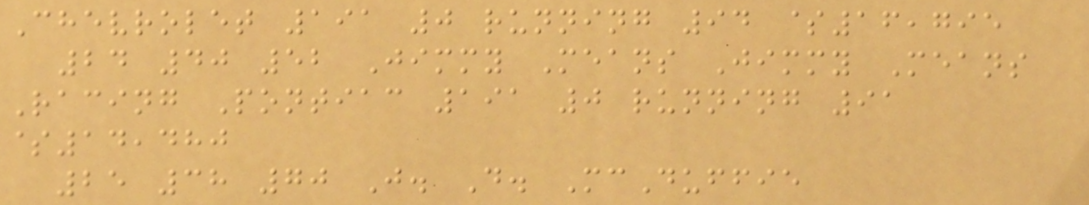Chevrolet 191 0 running 94 $16,795
24 40 52 Jimmy Means Jimmy Means
Racing Pontiac 191 0 running 91
$14,480
25 38 70 J. D. McDuffie
